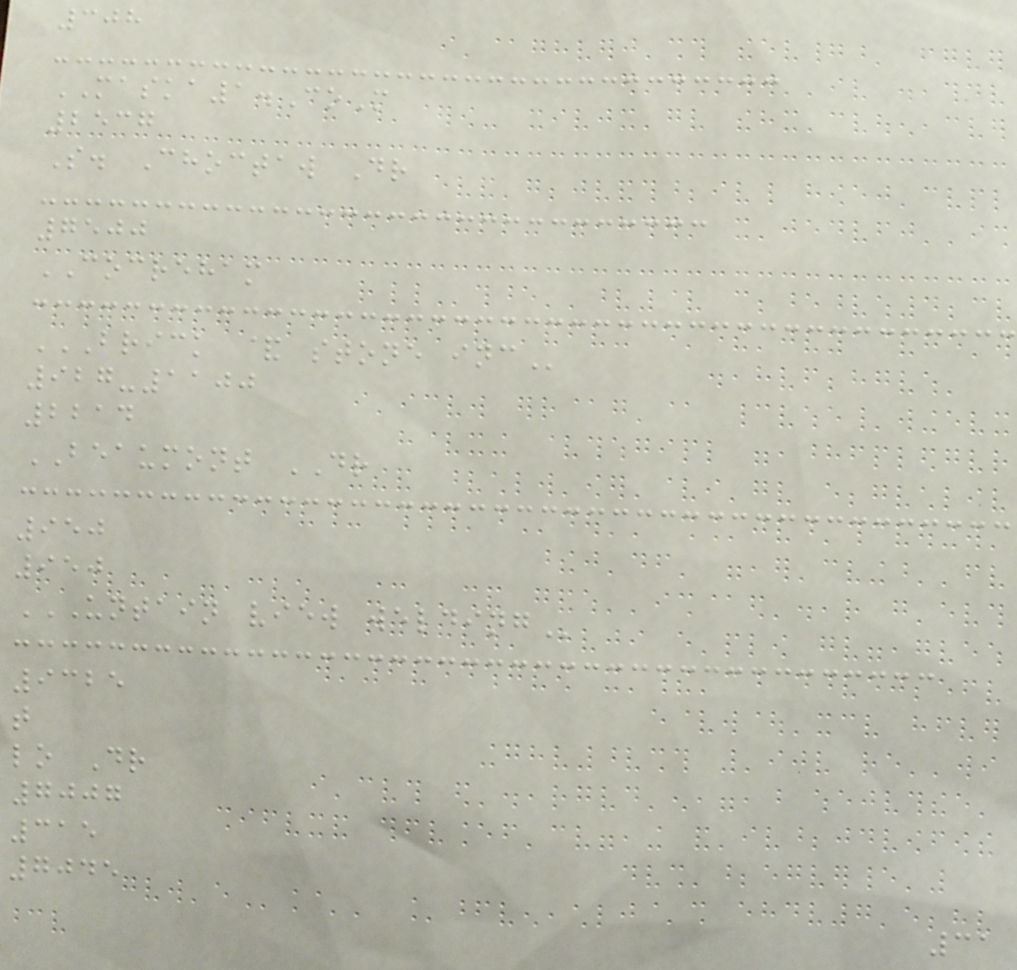308
MASKA1.CoM
2537
S. Choctaw Dr
7500
COCREHAM
BRICK & STONE INC
927-1100
2214
BEAUMONT DR
950
950
UNTAIN VIEW WELDING
9325
t
lo Dr
7007
315
7045
31
